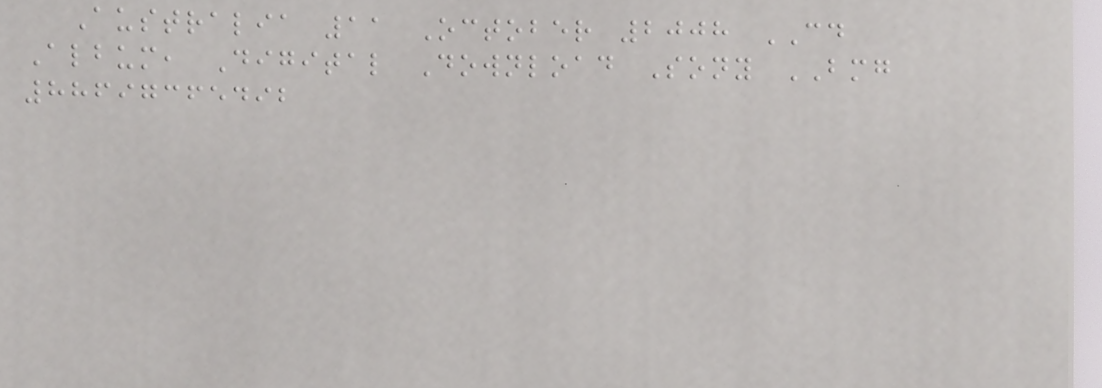Australia 11 October 2008 CD
Album, Digital Download Sony BMG
88697365492
